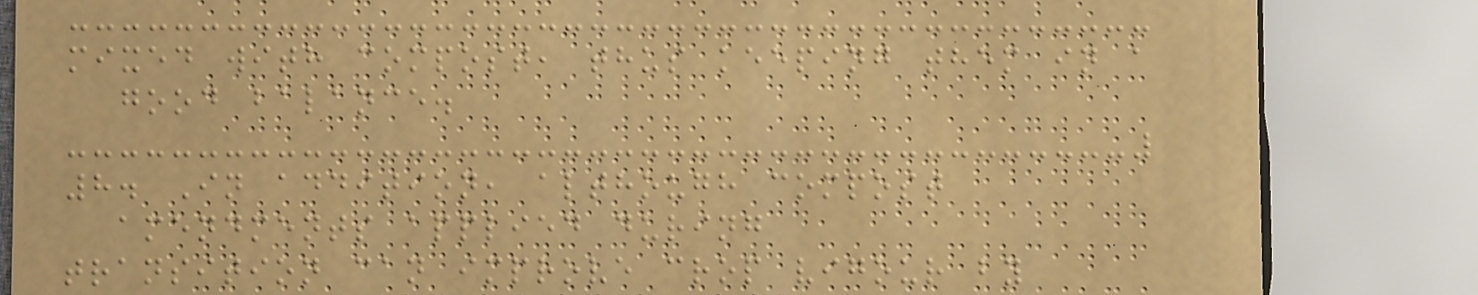mixed with compost, thus keeping them in a
good balance.
8. In addition, although compost
amendments applied during
transition can improve crop vigour by
